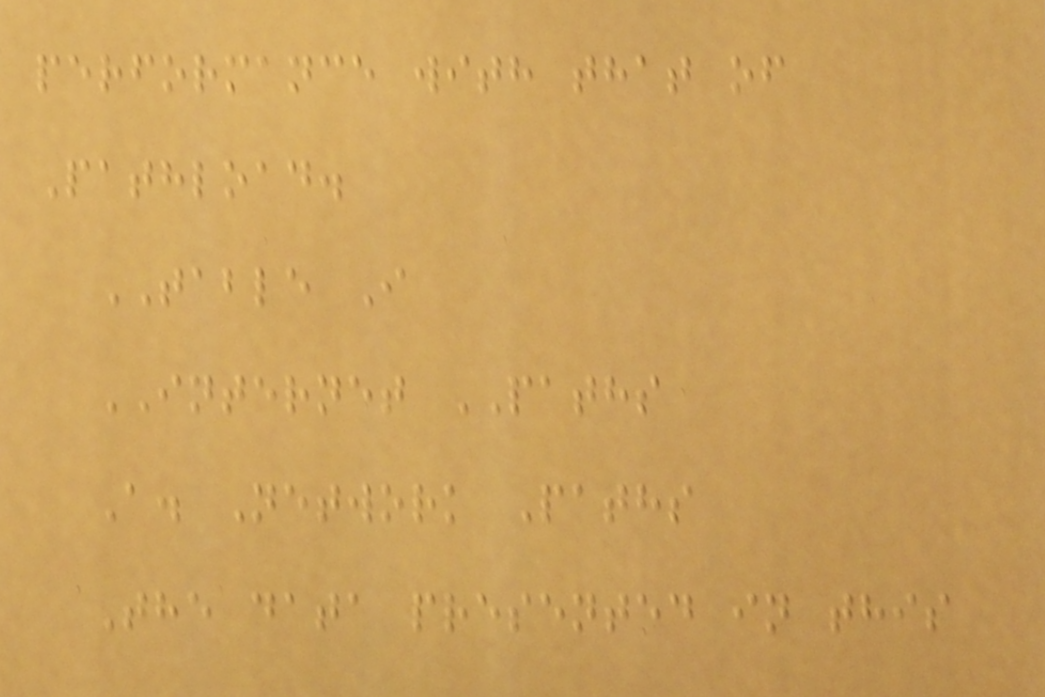performance with that of
Pathload.
TABLE I
INTERNET PATHS
A. Network Paths
The data presented in this
